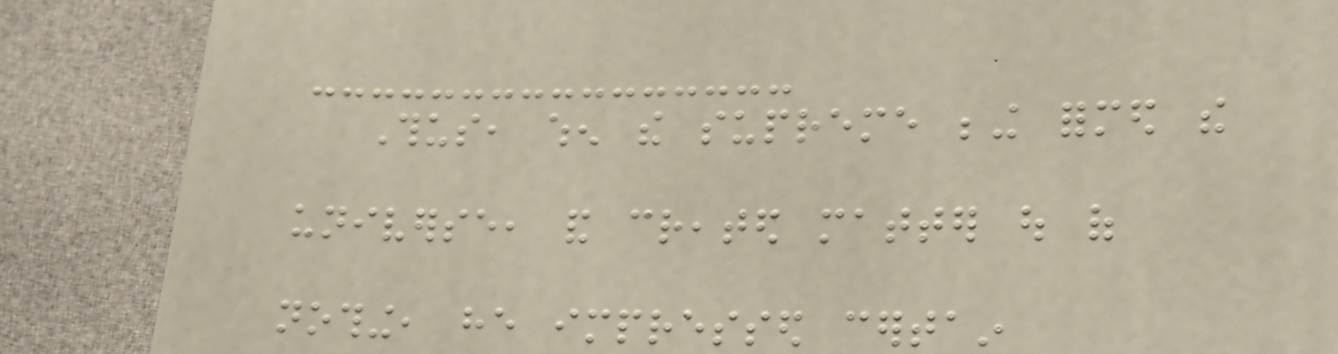Thus, when the supreme being formed the
universe, and created matter out of
nothing, he impressed certain
